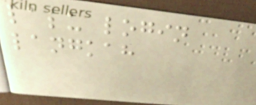lalu login
langkah
